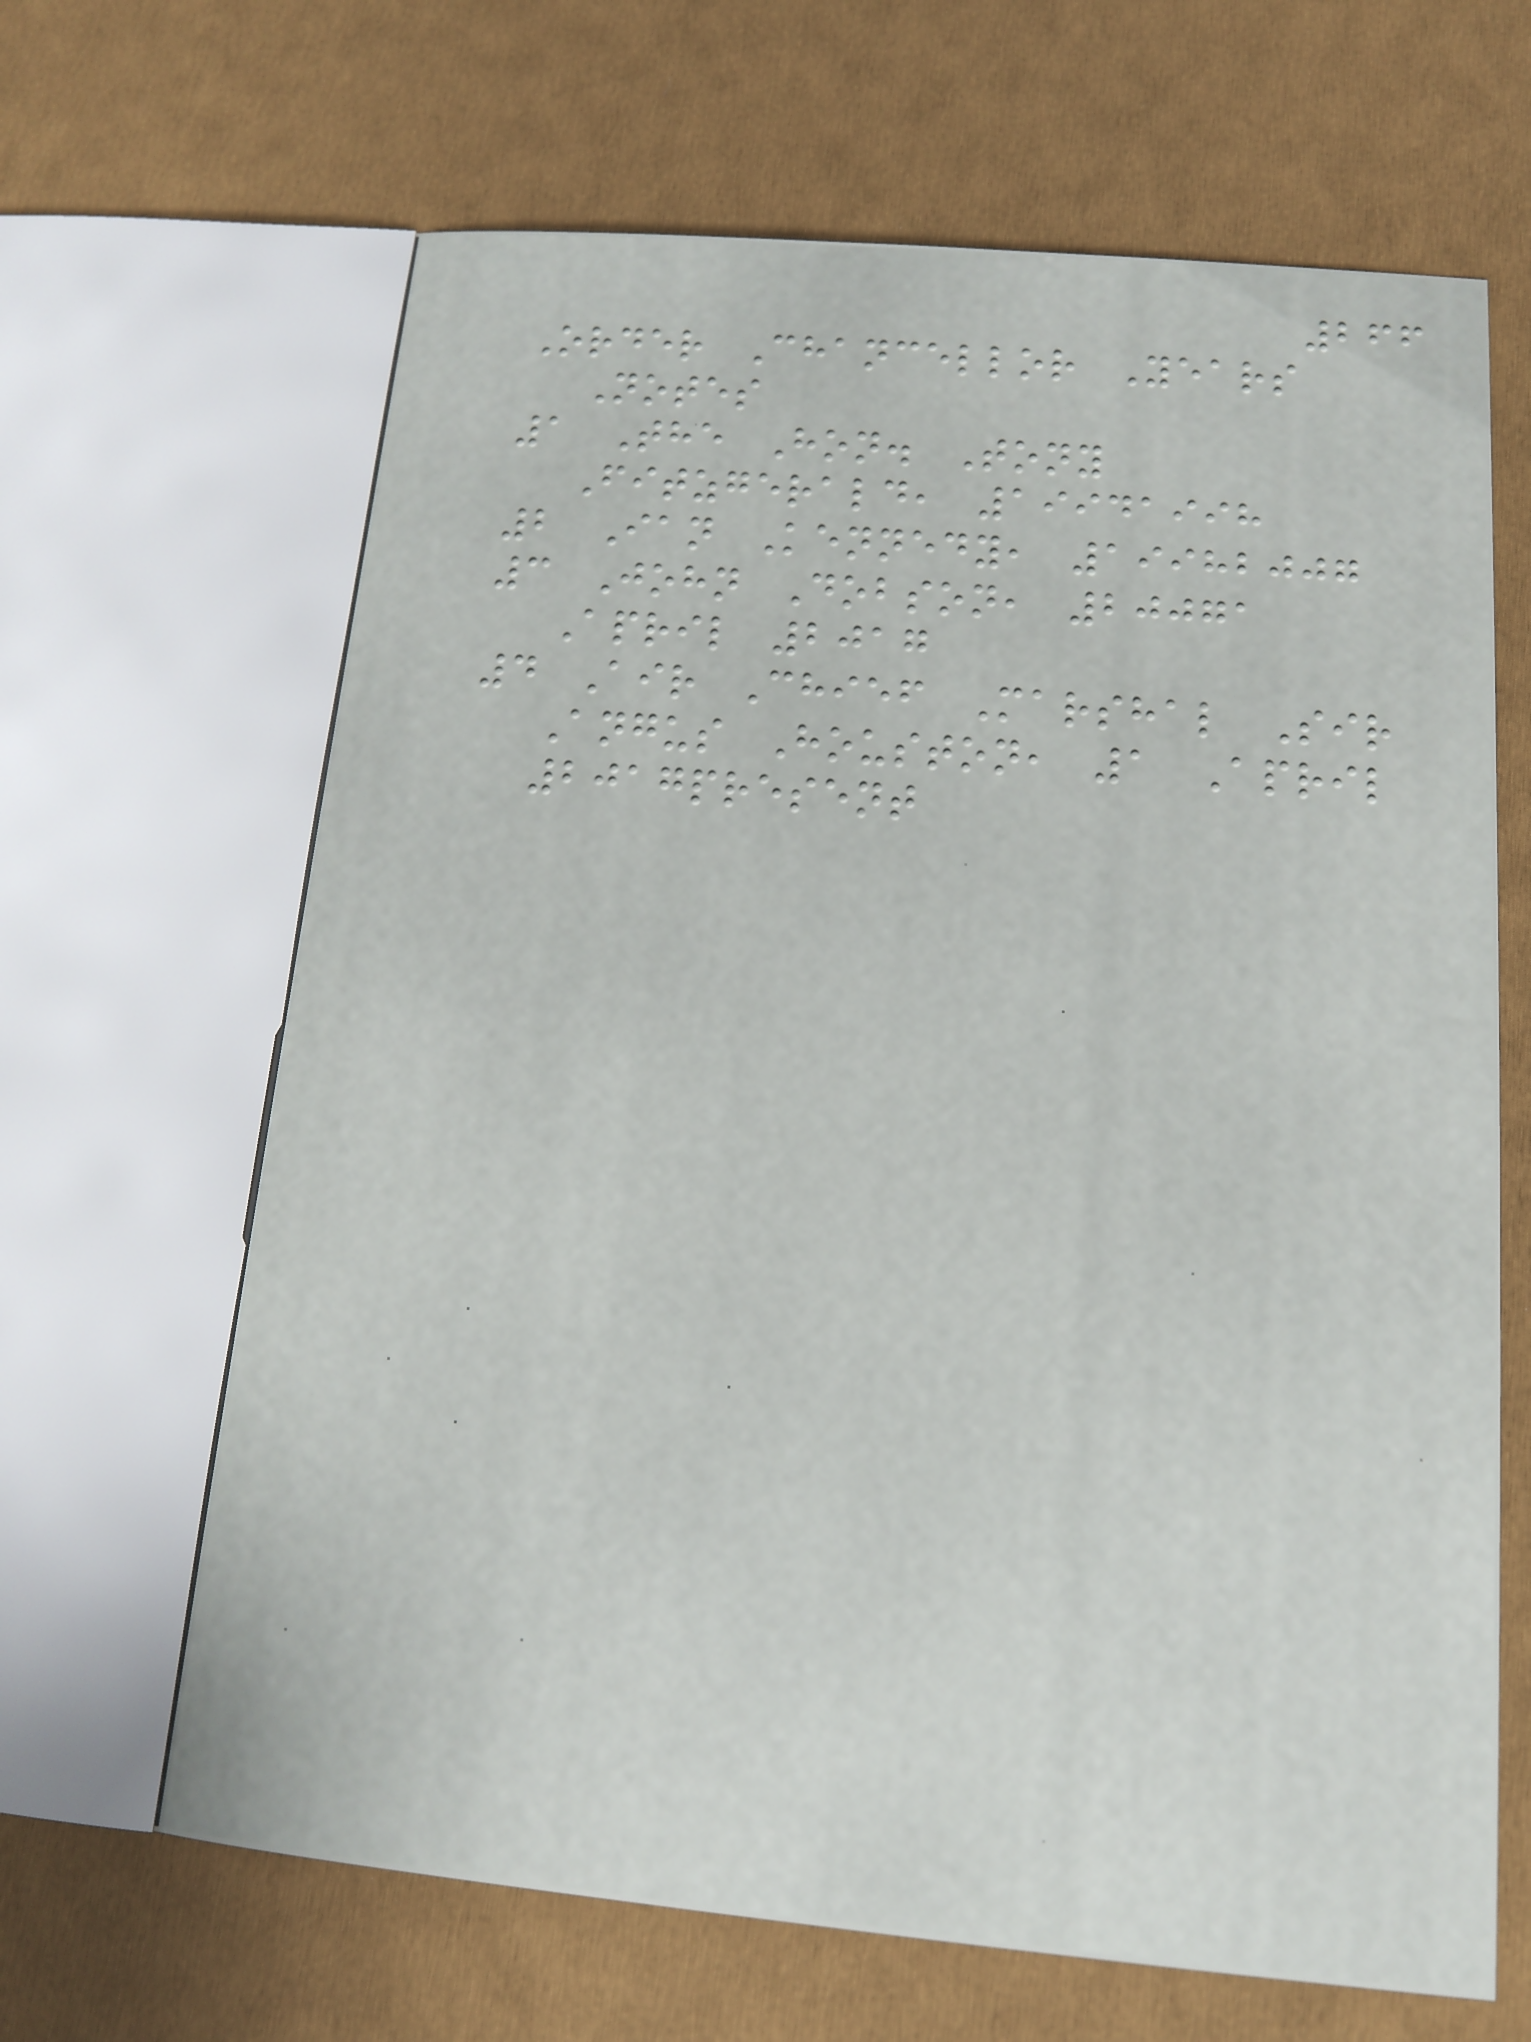266
Order Chancellor Years
Notes
1 The Hon. Tony
Fitzgerald, 19941998
2 Ian Kennedy, 19982007
3 John Dobson, 20071
April 2017
4 Air Chief Marshal Sir
Angus Houston, 1 April
2017present
